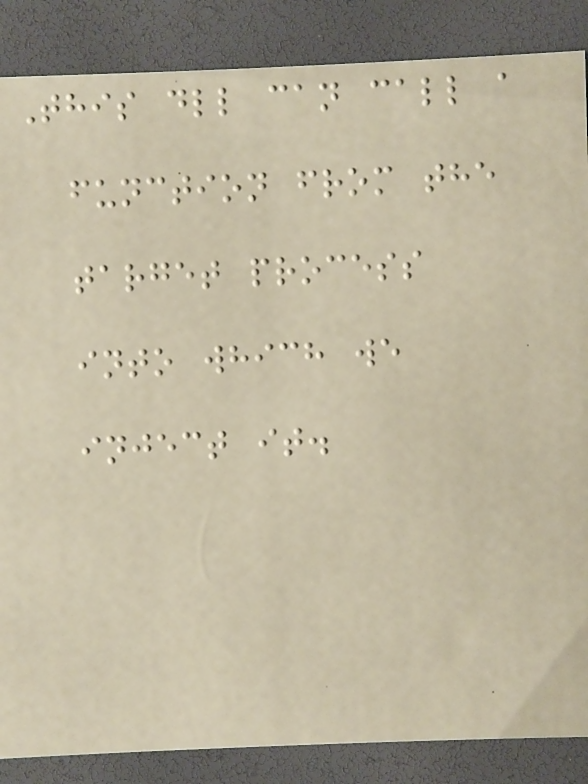This dll can call a
function from the
target process
into which we
inject it.
